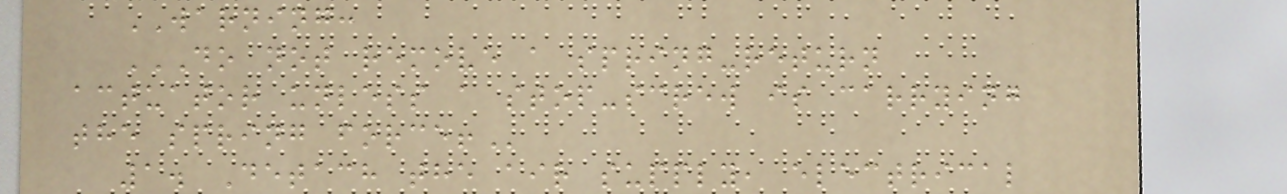WARNING:
DO NOT REMOVE A SPRING-RETURN
ACTUATOR UNLESS A STOP-SCREW IS CARRYING
THE SPRING FORCE!
1. Detach the air supply, electrical
